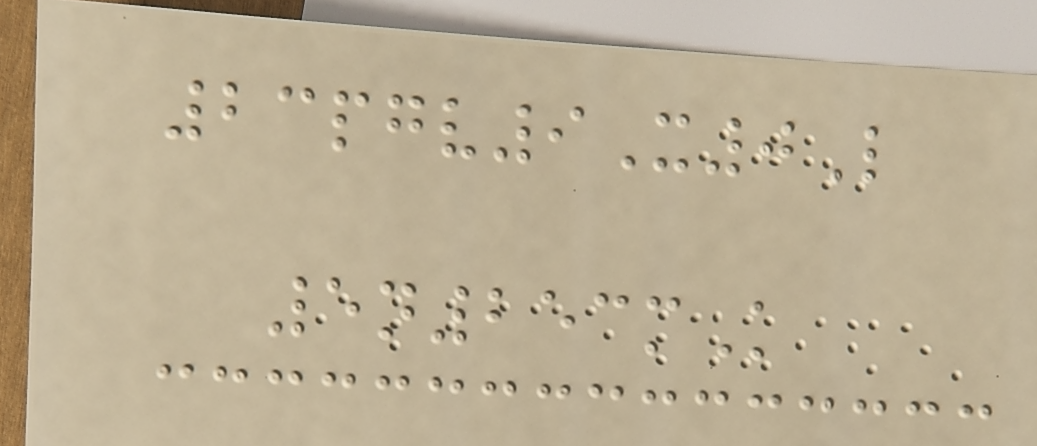23pgv9X0L
5n253mK
